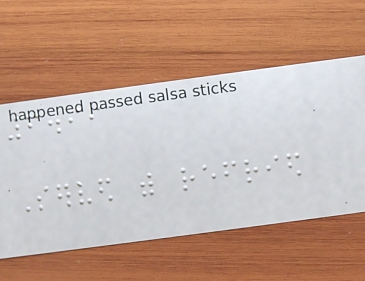6.99
Served with refried
